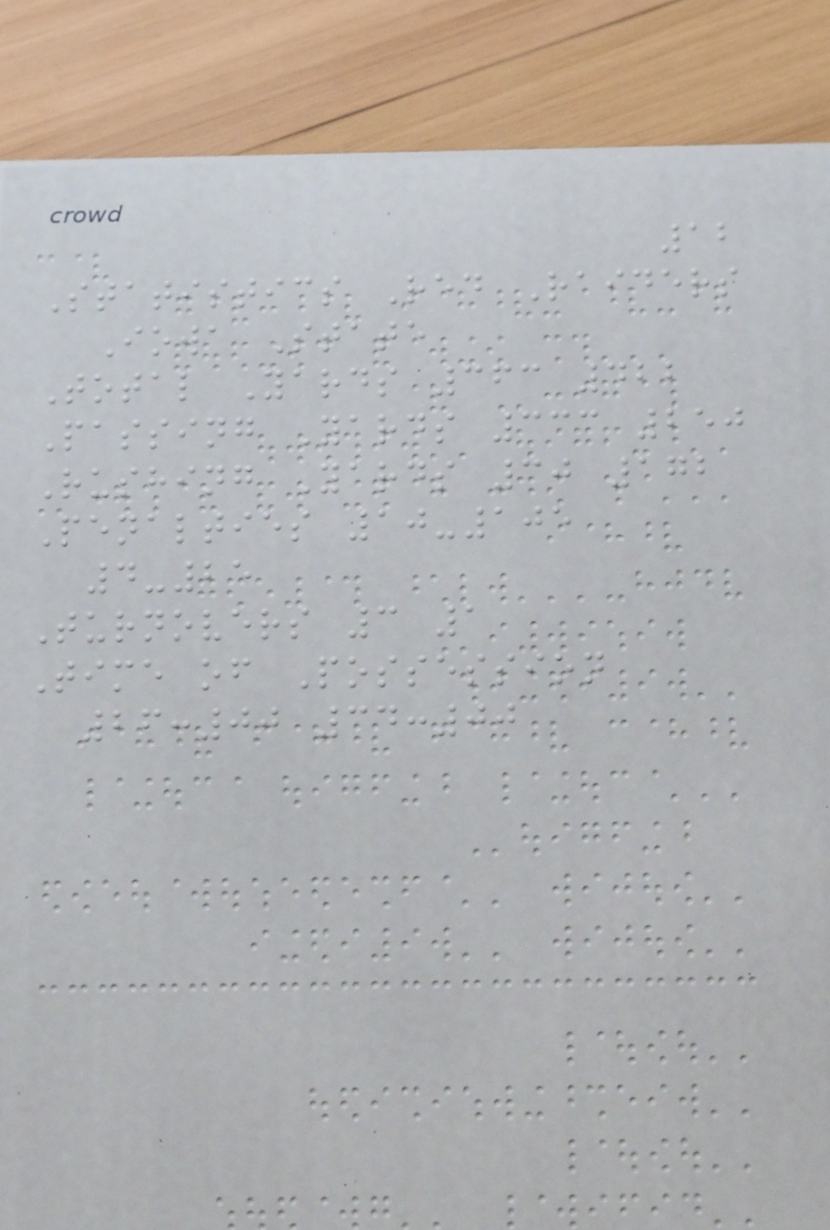12
Statistics Red Raiders
Iowa State
Total Yards 363 422
Passing Yards 333 250
Rushing Yards 30 172
Penalties 10-105
4-25
Turnovers 3 1
Time of Possession
26:00 34:00
